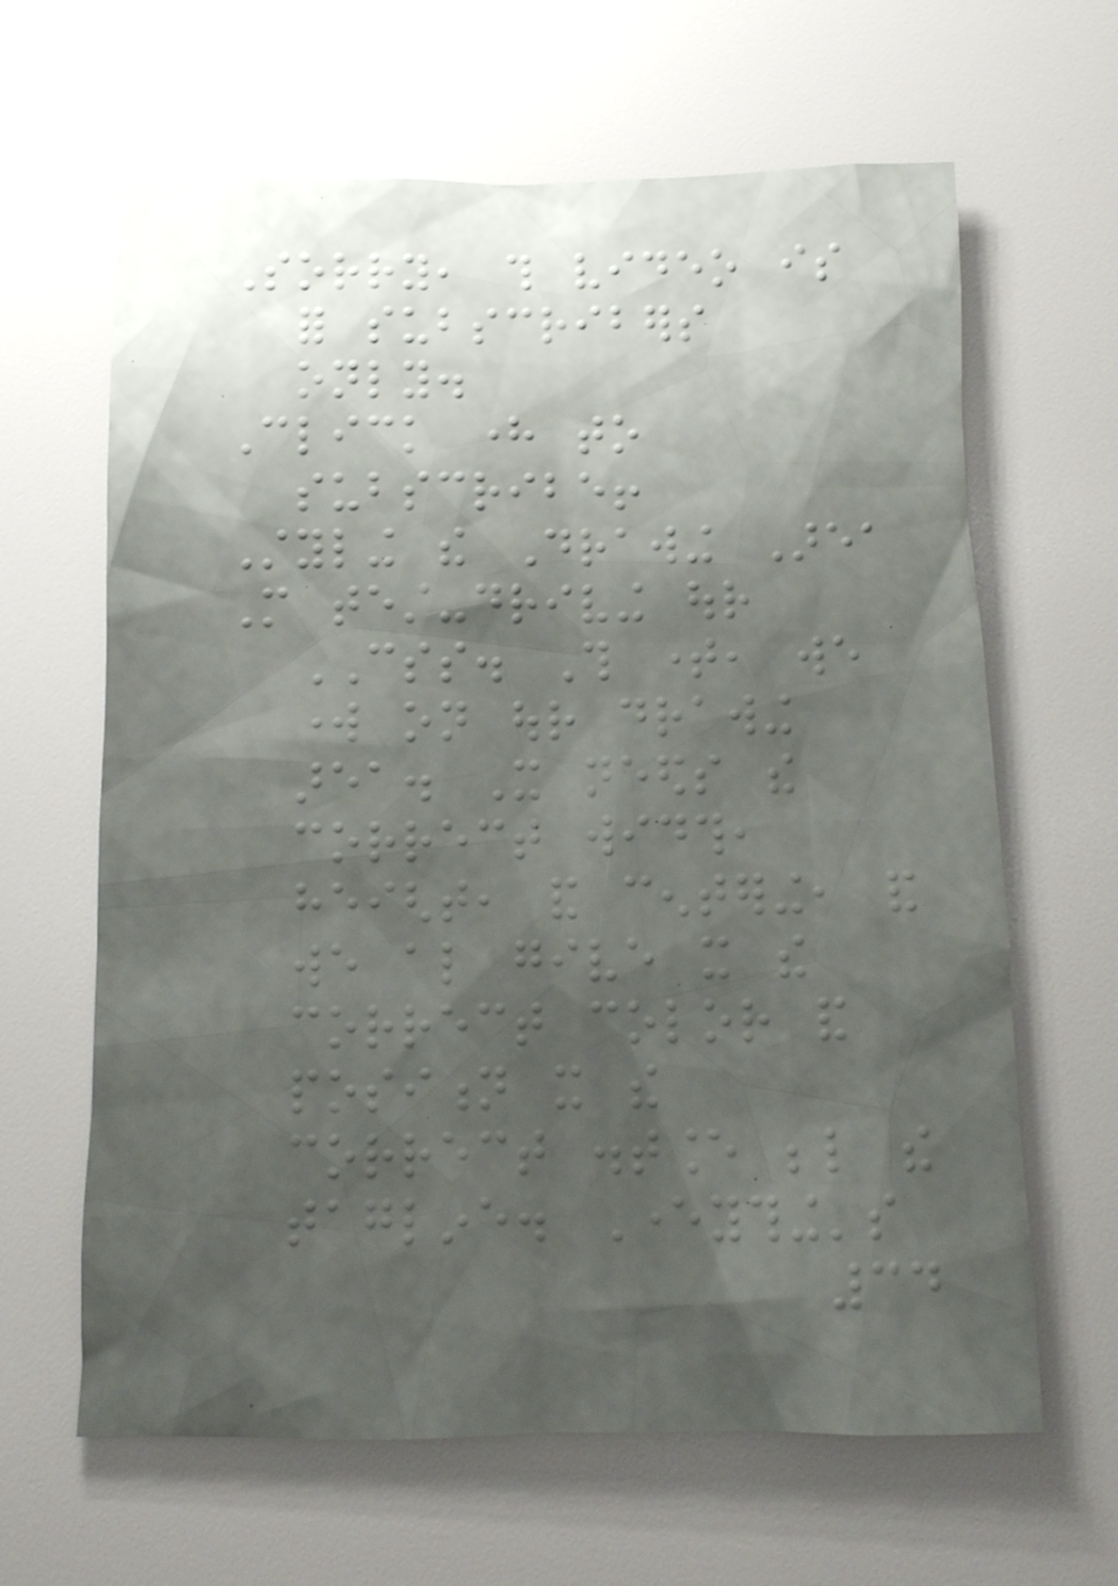Sorry, this video is
for subscribers
only.
Click here to
subscribe!
Styling the Drawing Area
More test-driving our
CSS. This time, we
work on our drawing
area. It needs the
correct width,
height, and centering, and
we also give it the
correct color and
position it the
correct distance below the
tagline. Everything's
34
